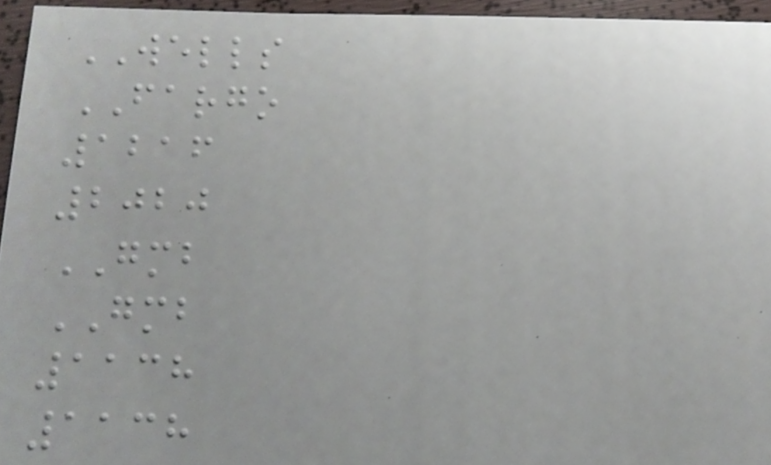WELLS
FARGO
1216
2020
GMB
GMB
1138
1138
